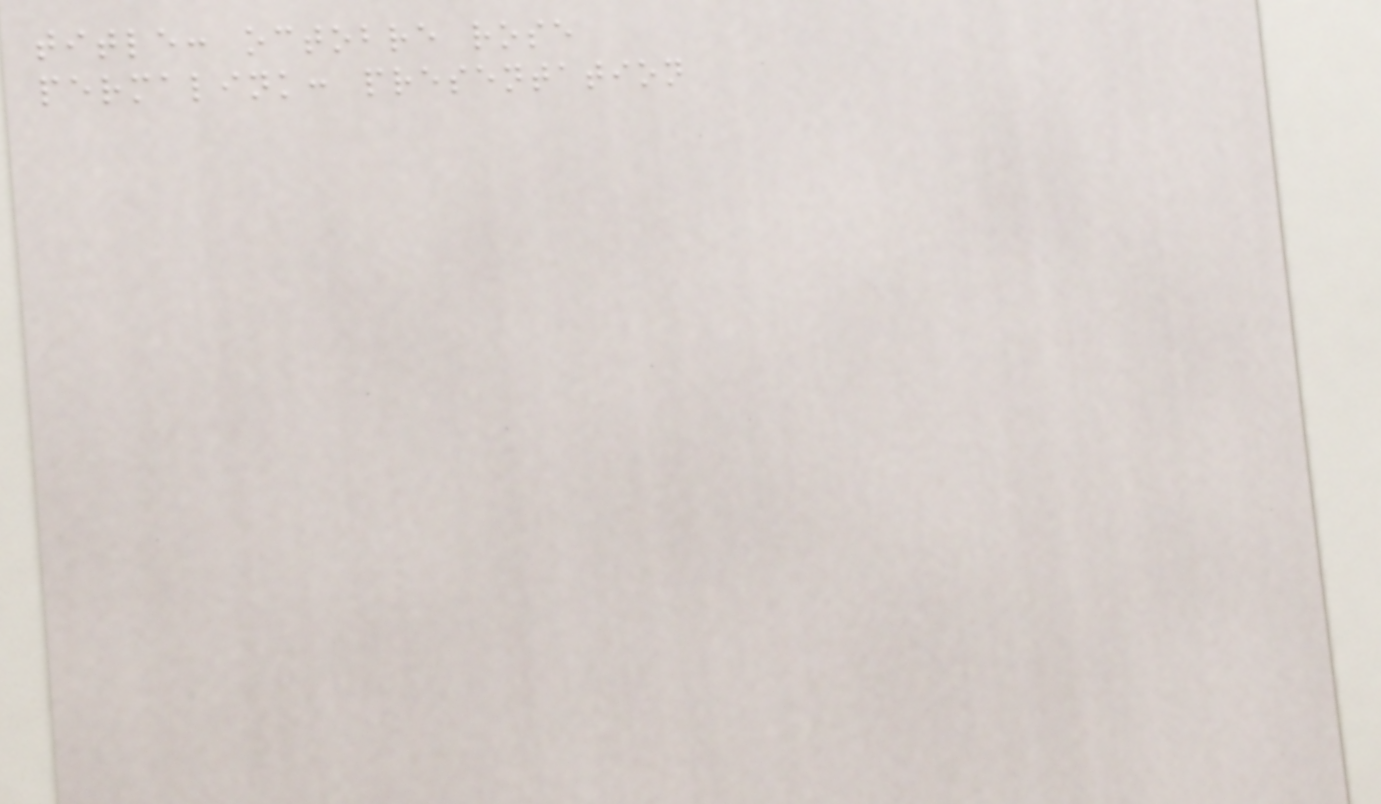title: octobre rose
permalink: presentation
